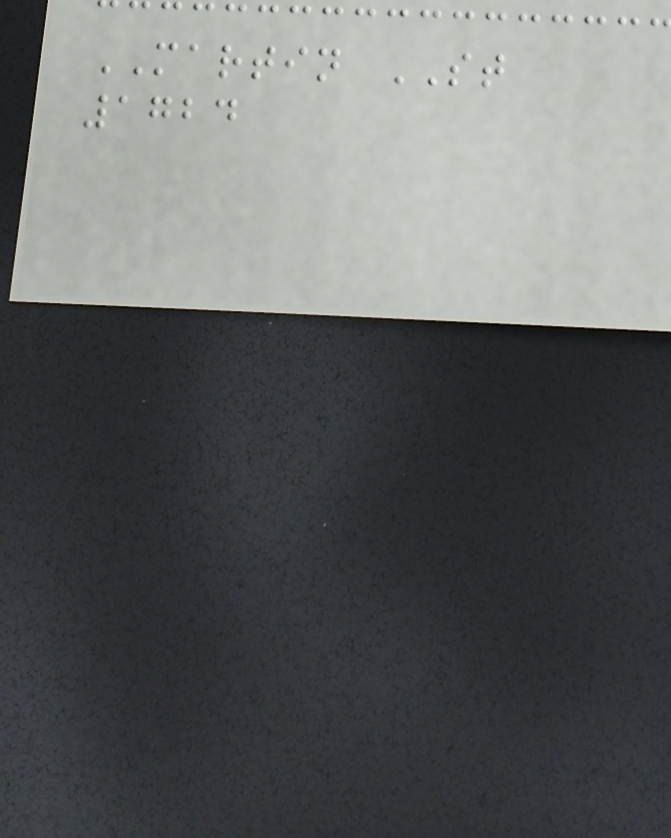MARTIN ST
1724
